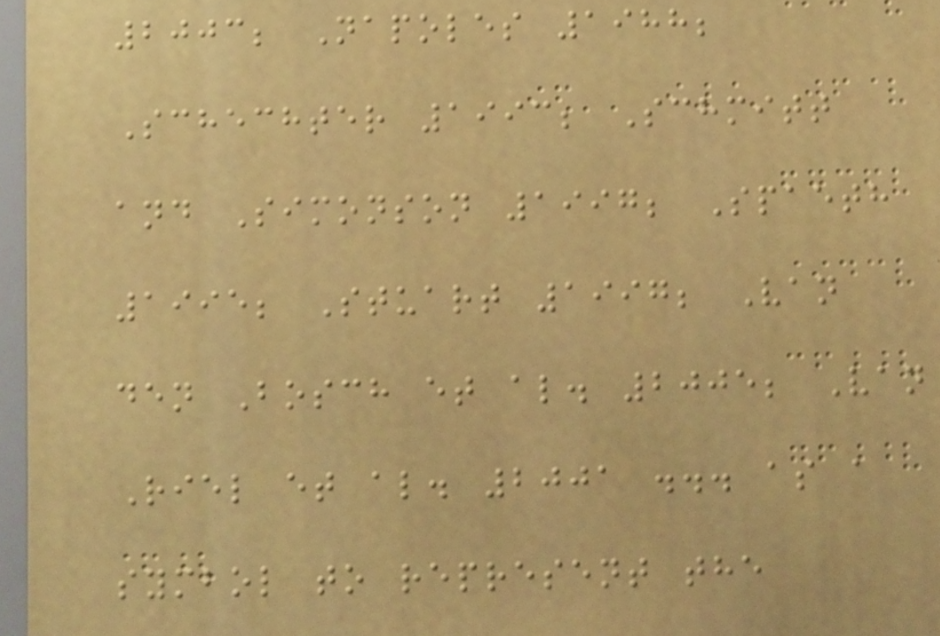2003; Napoles 1988;
Schechter 1993; Schmitt
and Simonson 1997; Spaeth
1995; Stuart 1997; Van
den Bosch et al. 2005; Van
Riel et al. 2001 ... as a
symbol to represent the
